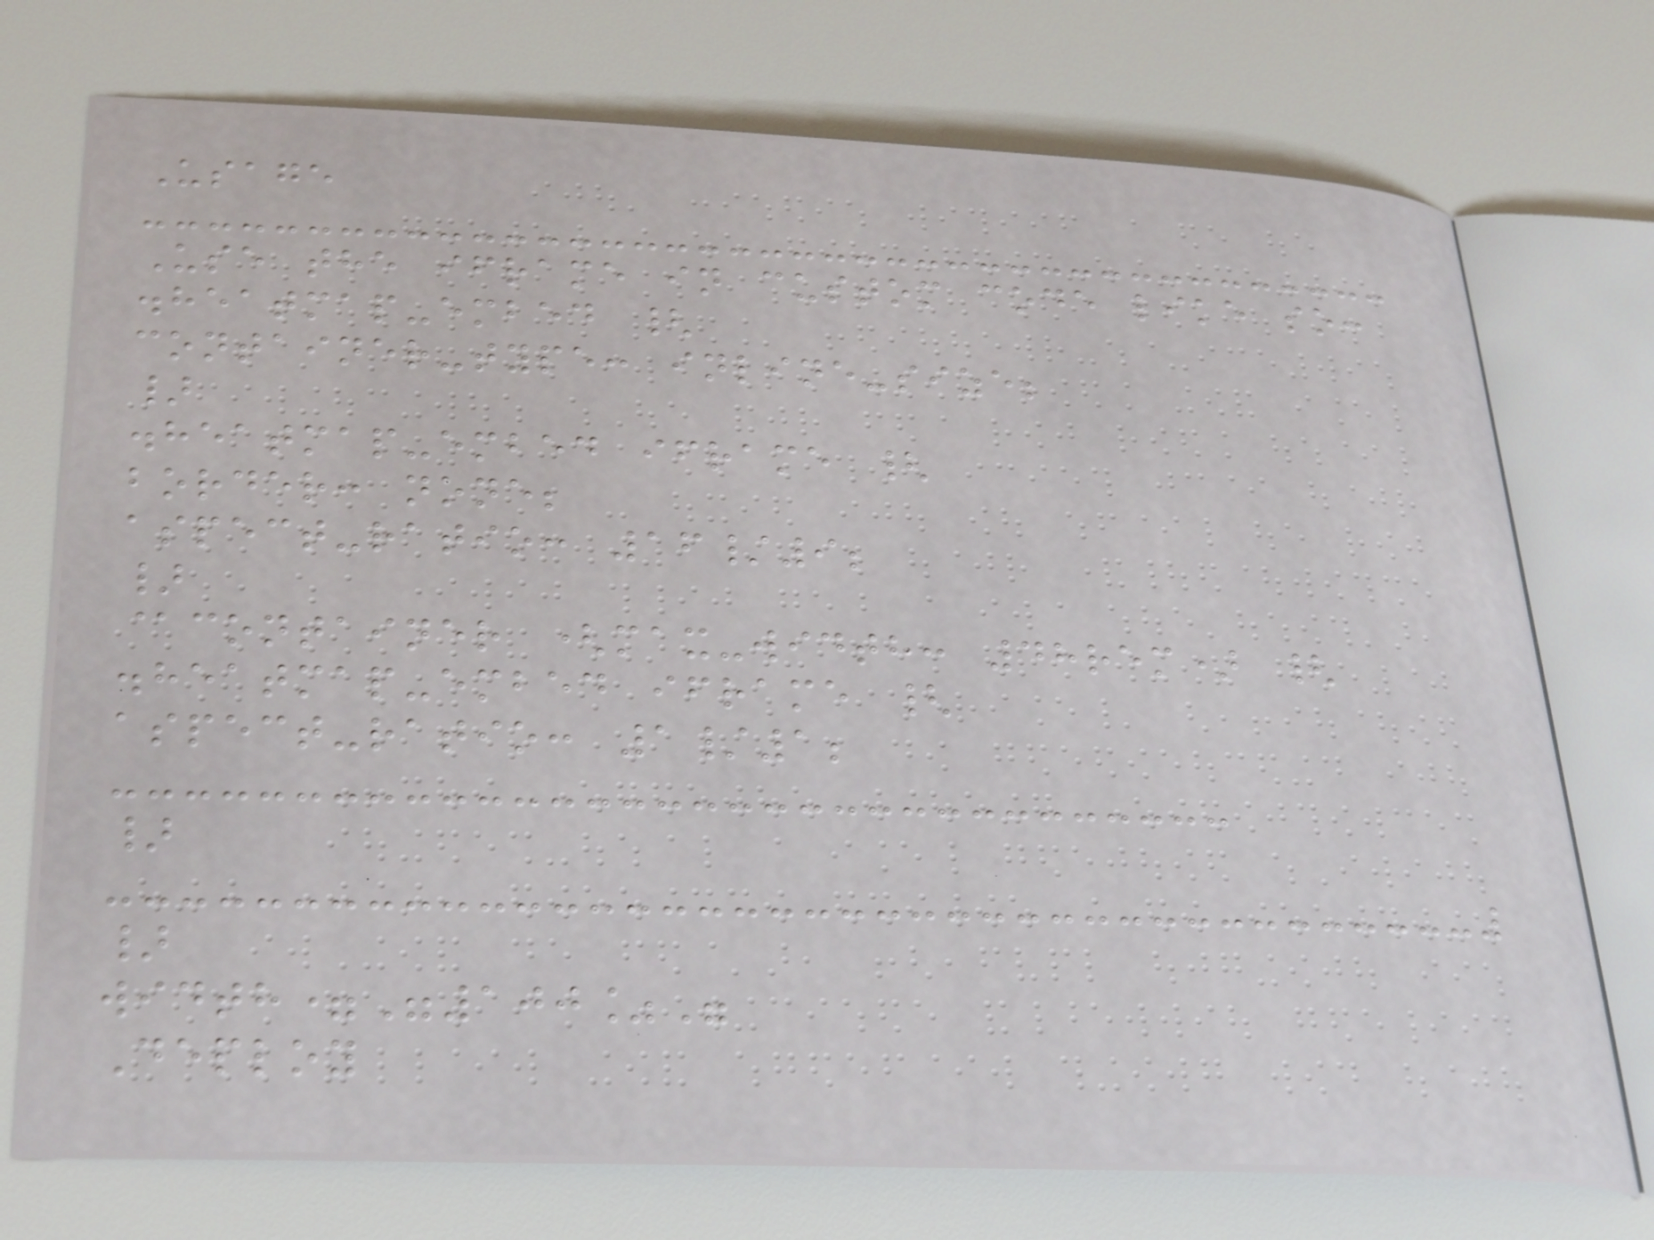Usage
Use the iframe in custom code like so:
.heatmap-embed {
container-type: inline-size;
}
.heatmap-embed iframe {
border: none;
aspect-ratio: 16/9;
}
@container (max-width: 48rem) {
.heatmap-embed iframe {
aspect-ratio: 1/1;
}
}
width="100%"
Deploy
